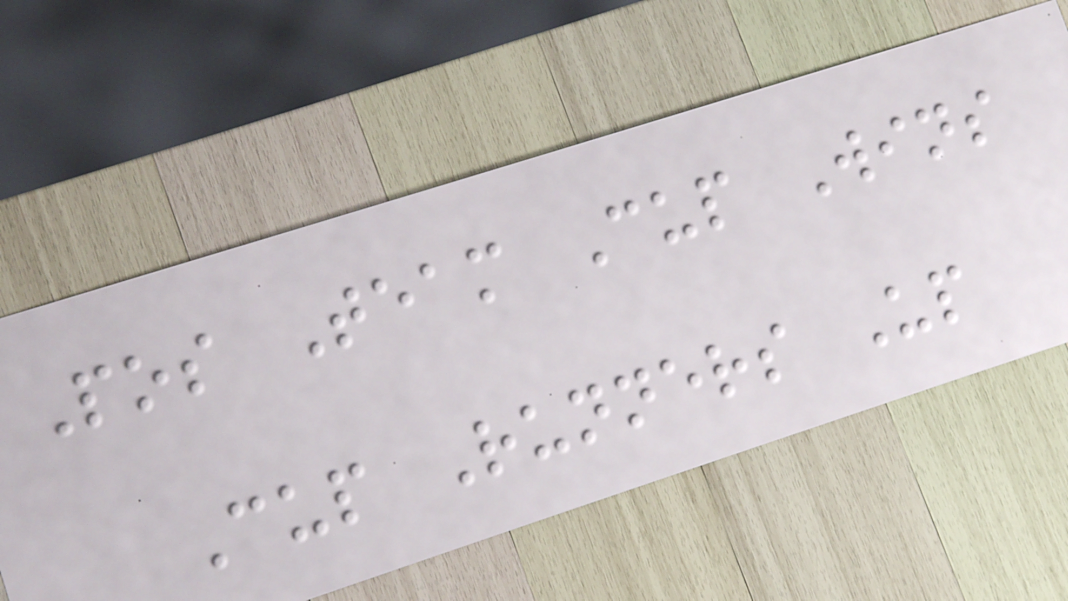Pos Team Cup Wins
Cup Runners Up
